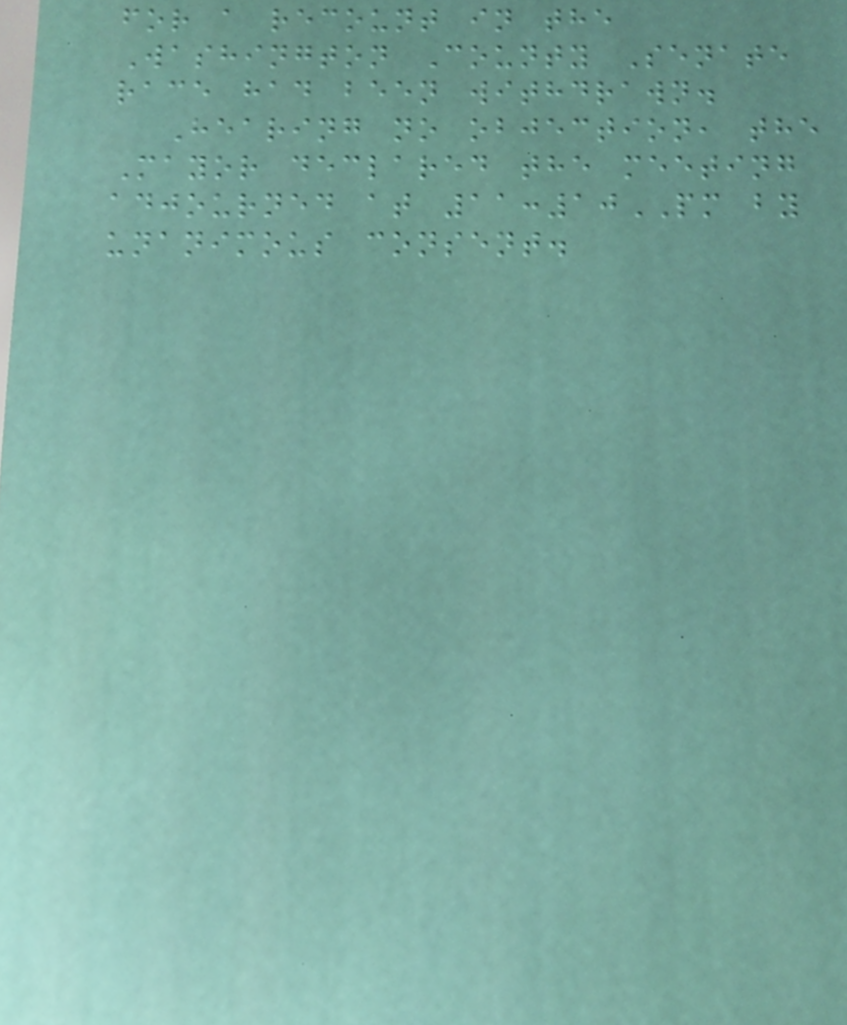for a recount in the
Washington County Senate
race had been withdrawn.
Hearing no objection, the
Mayor declared the meeting
adjourned at 11:10PM by
unanimous consent.
